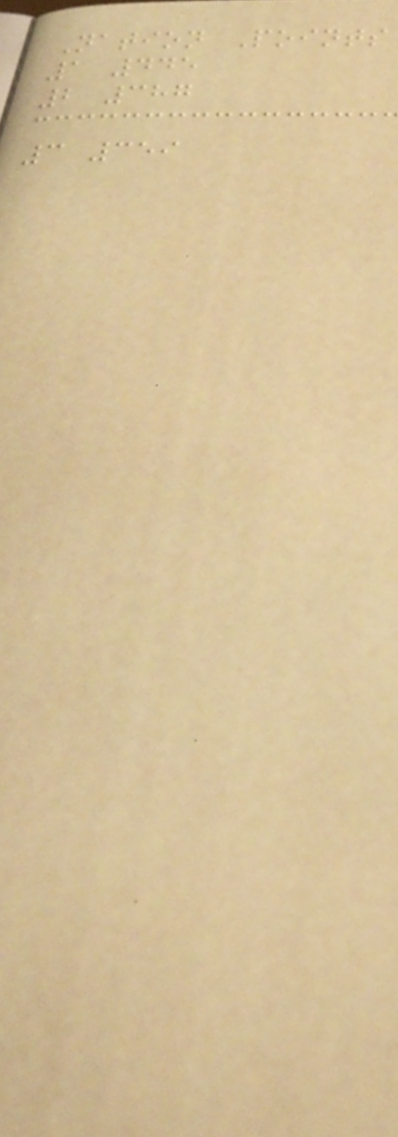Nation Points
1 445
2 387
3 359
